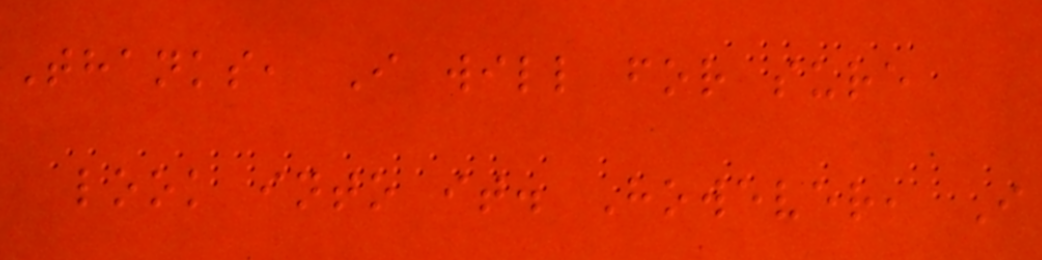Thanks, I will for sure
look into it. However, I
